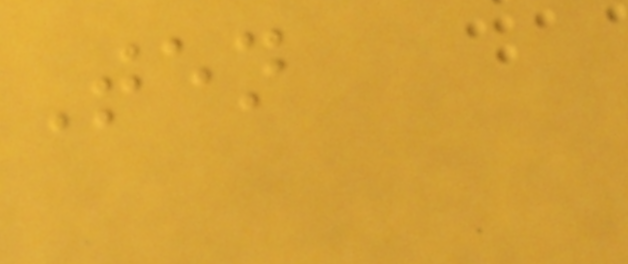Ten
